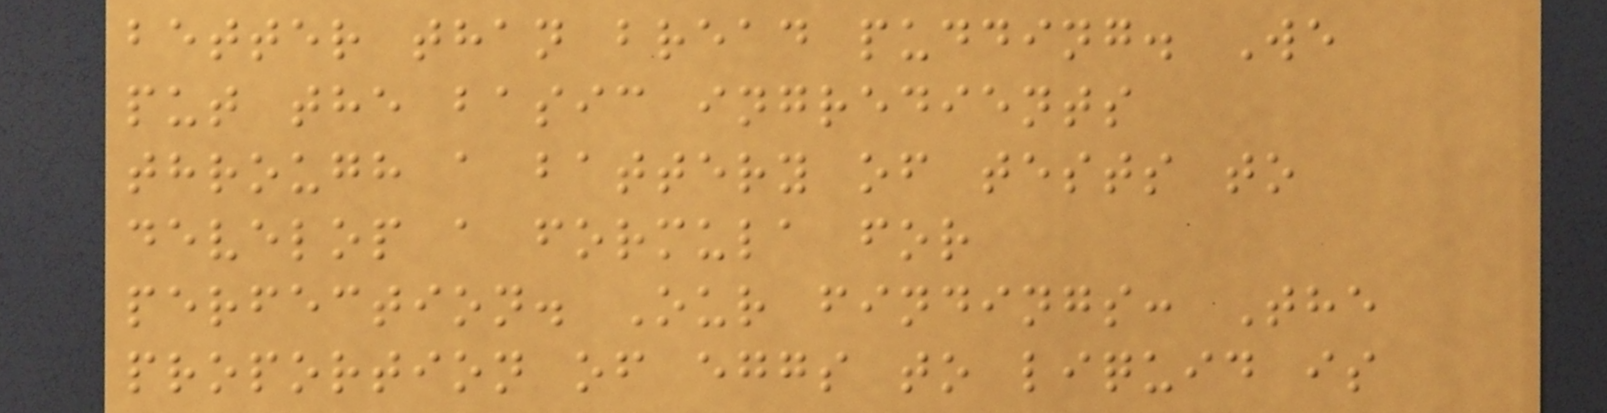better than bread pudding. We
put the basic ingredients
through a battery of tests to
develop a formula for
perfection. Our findings: The
proportion of eggs to liquid is
